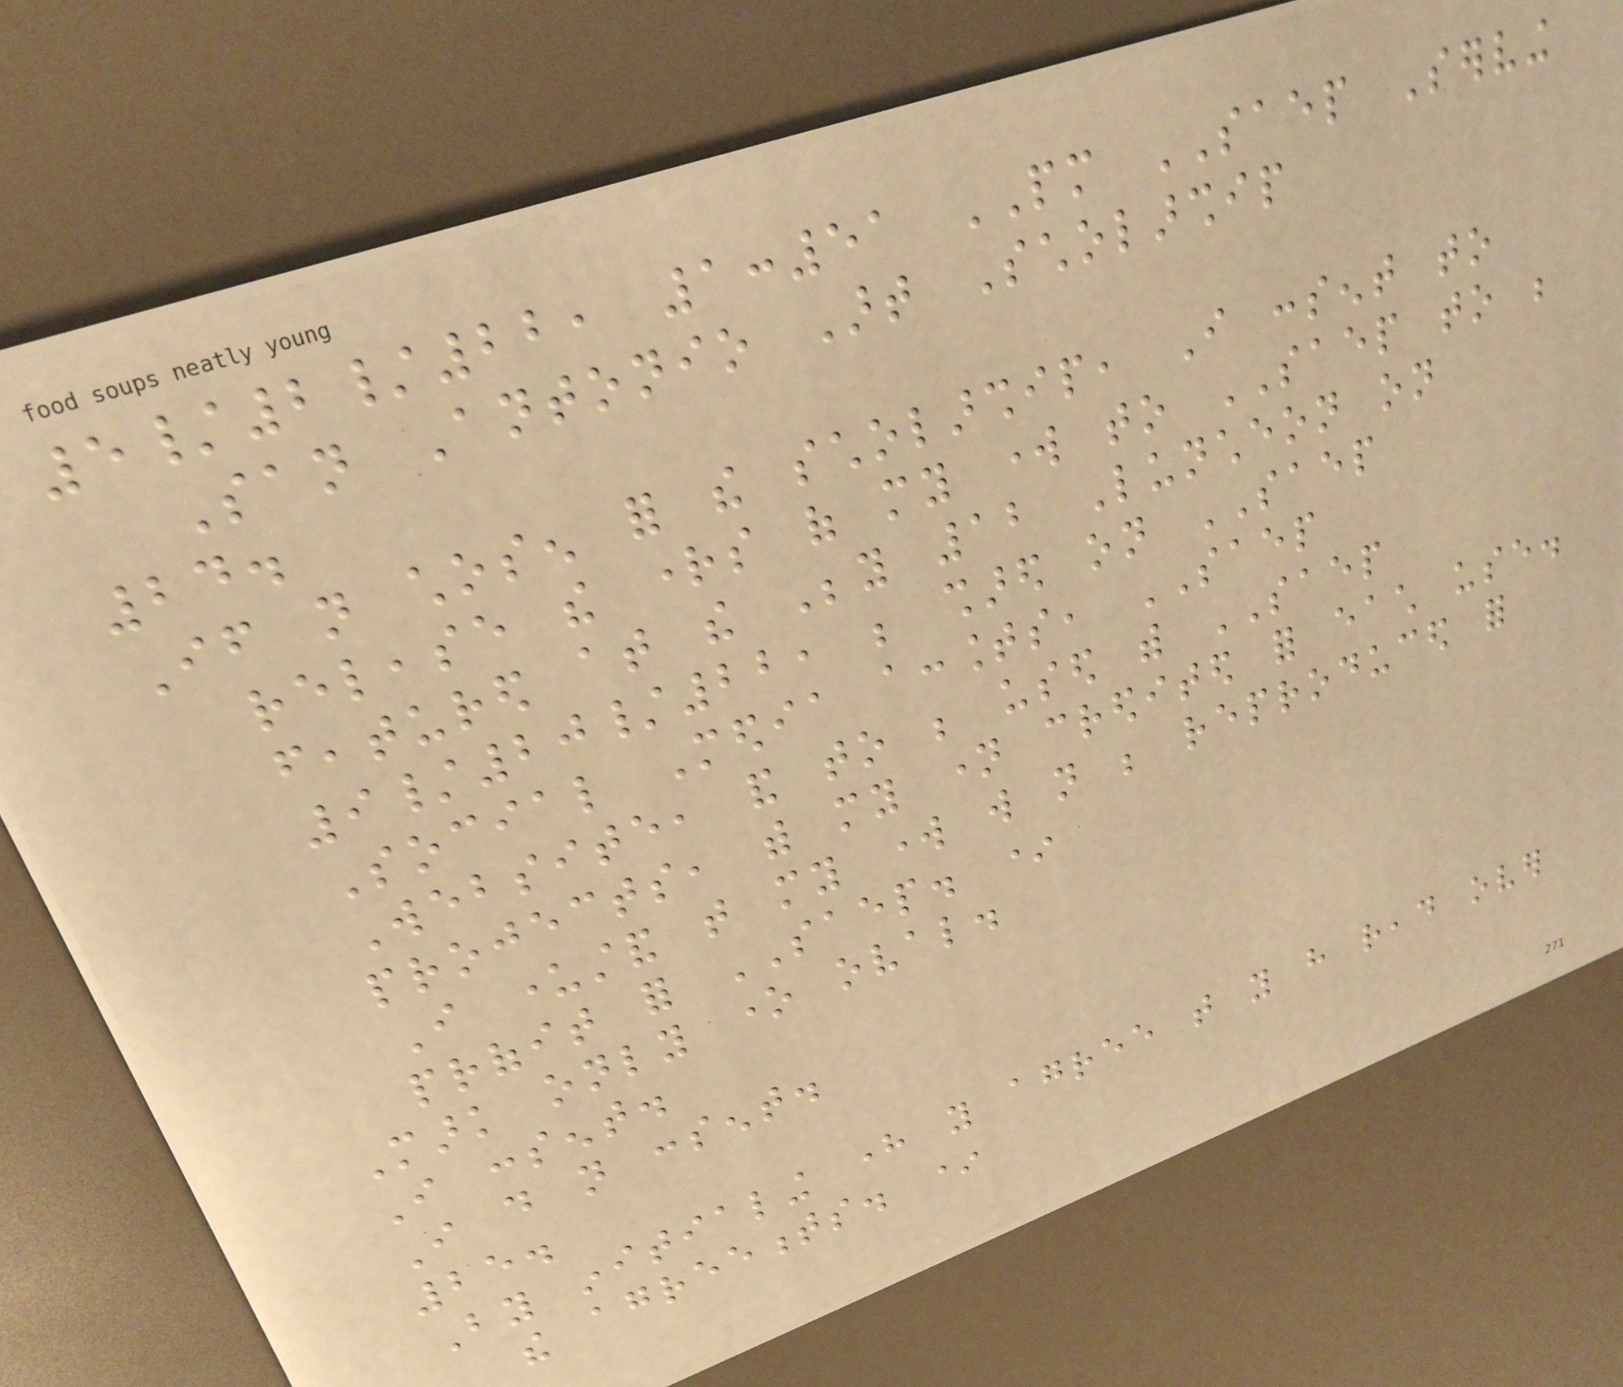5/2/22, 1:51 PM SAEP Serving
San Antonio Art Scholarship
24.
If not chosen for the scholarship, I consent to
release the rights of my work to SAEP to be
featured at the Beyond 12 Luncheon on
9/20/22, be shared on SAEP
Social Media accounts, SAEP
Website, and to be used with SAEP
projects, with my name credited for each use.
I understand that my work will not be reproduced for
profit for SAEP. *
Mark only one oval.
I consent.
I do not consent.
25.
By initialing here you agree that you have read over
the agreements. *
